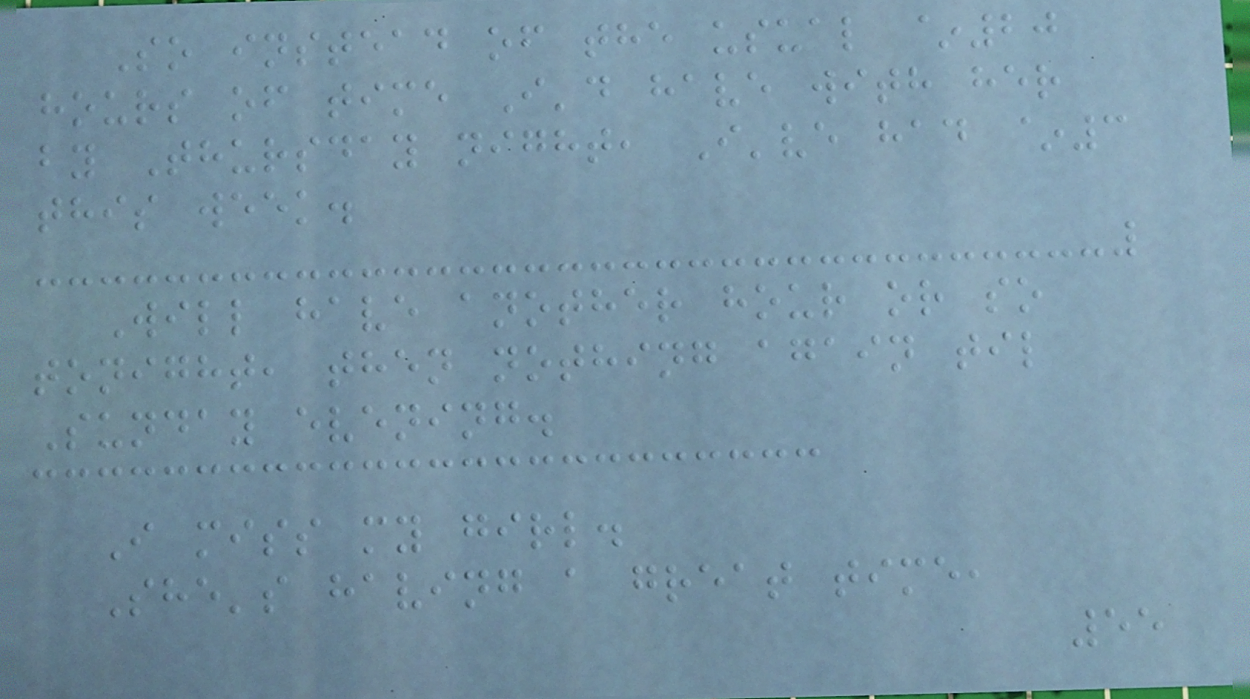So instead of the usual ~20
hours of time I'd have with her
by Thursday night, I've had ~3
this week.
Will have another hour or so
tonight, then nothing again til
Sunday evening.
I miss my girl.
She's having a great time,
55
